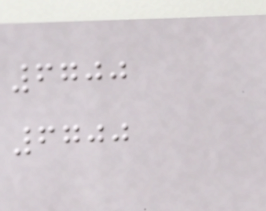6700
6700
